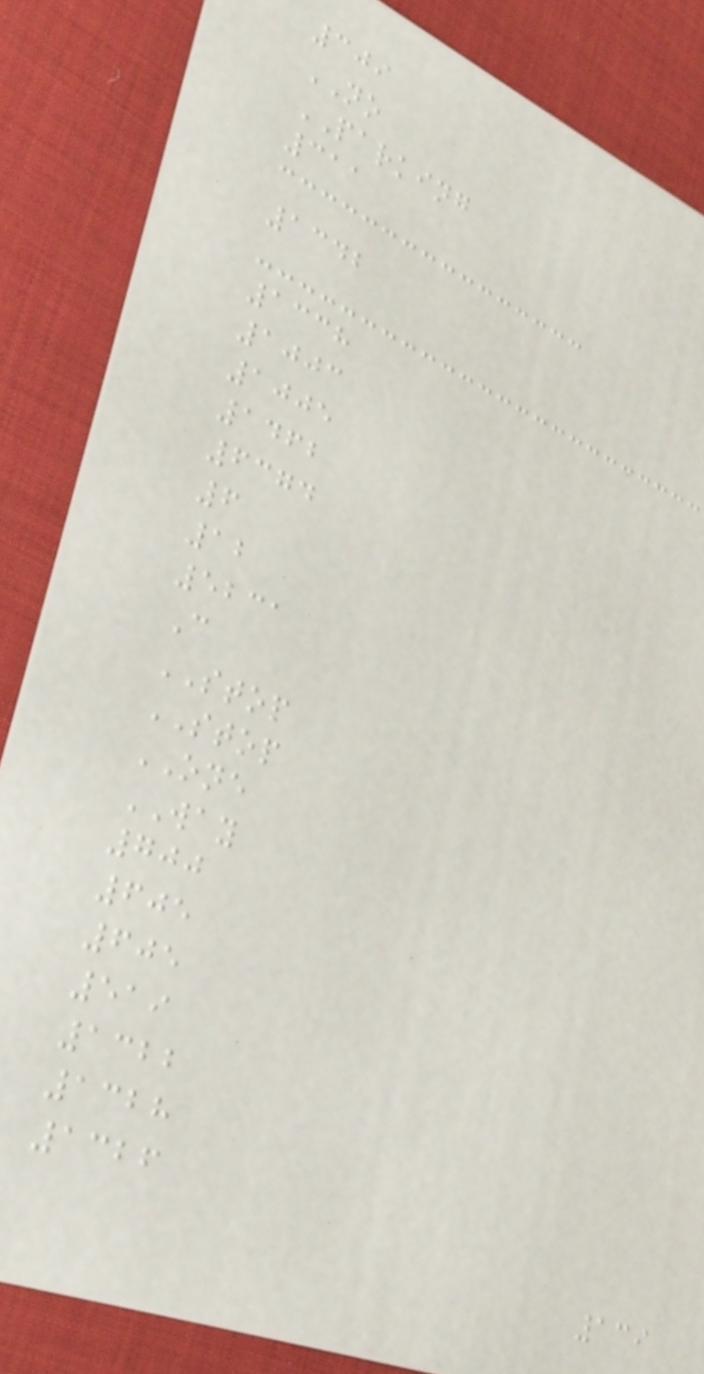309
NO
PARKING
311
1342
1338
1003
1005
1462
6374
6
12
5231
C
STOP
STOP
ONE
WAY
700
605
605
519
1322
1328
1326
139
